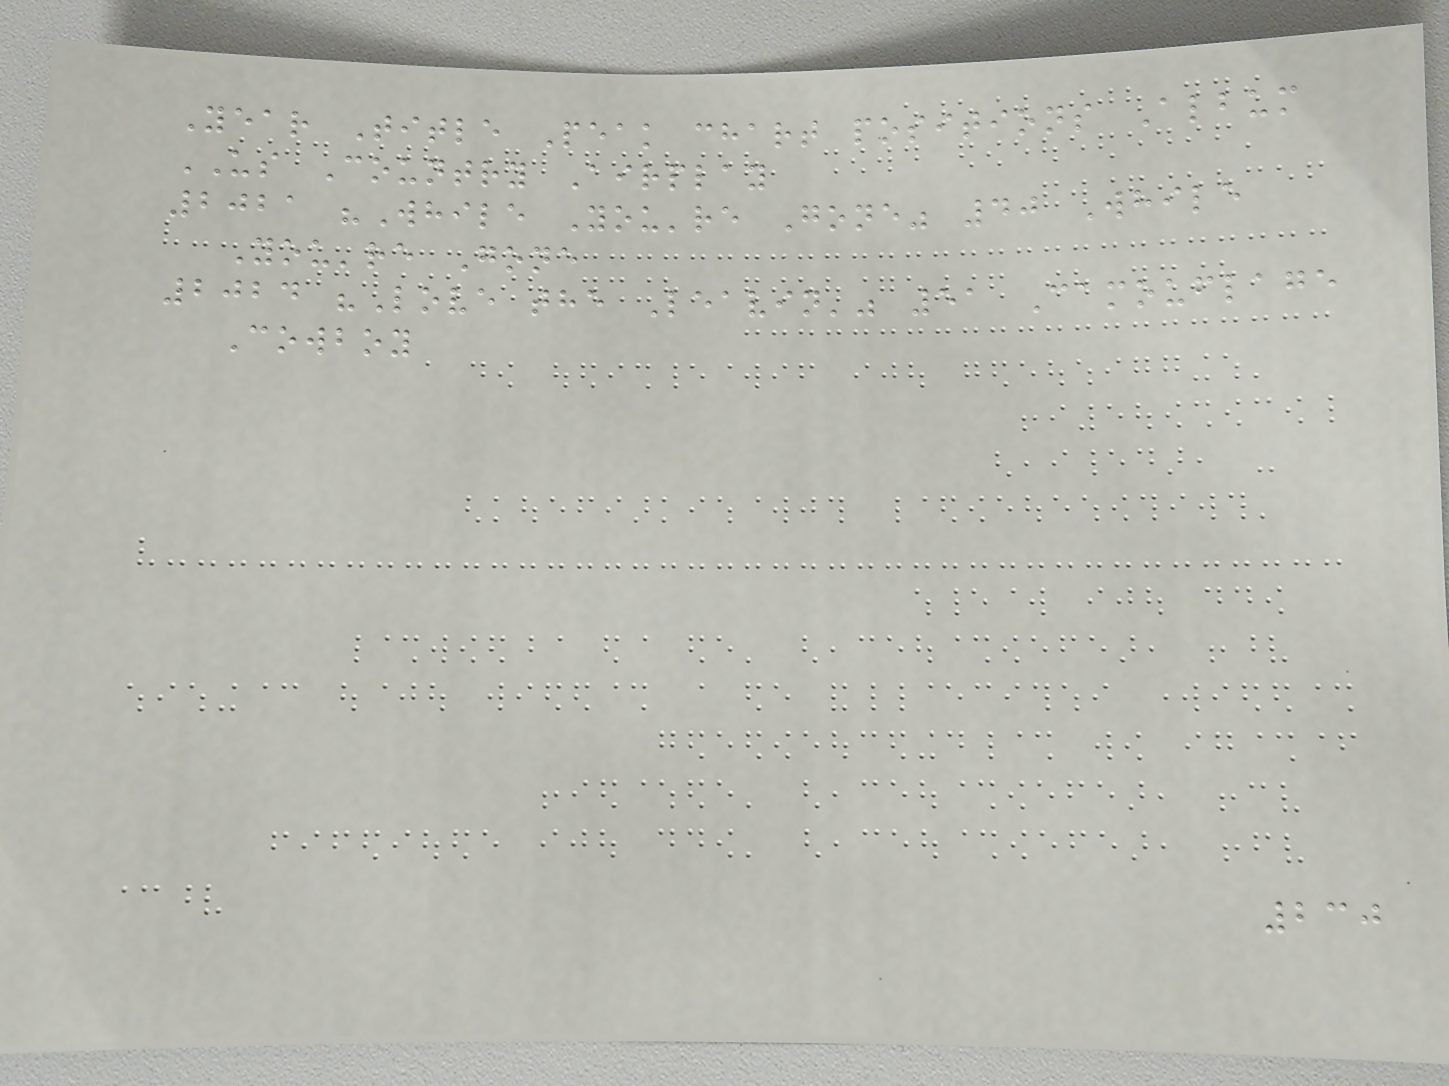Year Title Peak chart positions Album
US Country Airplay
2021 "While You're Gone" 40 While
You're Gone
2024 "Love the Leavin'" 51 Camouflage
Cowboy
230
